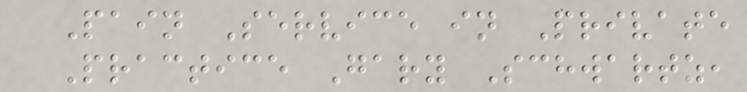Pain Service in Private
Practice Gary Schwartz,
